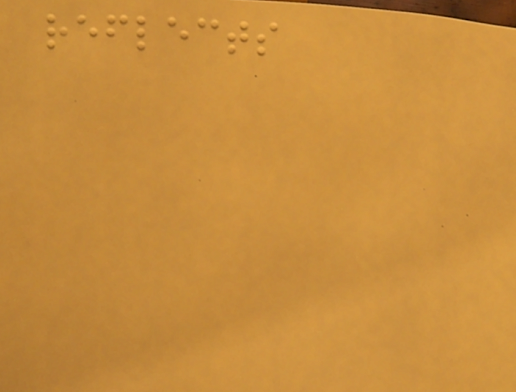reflects
